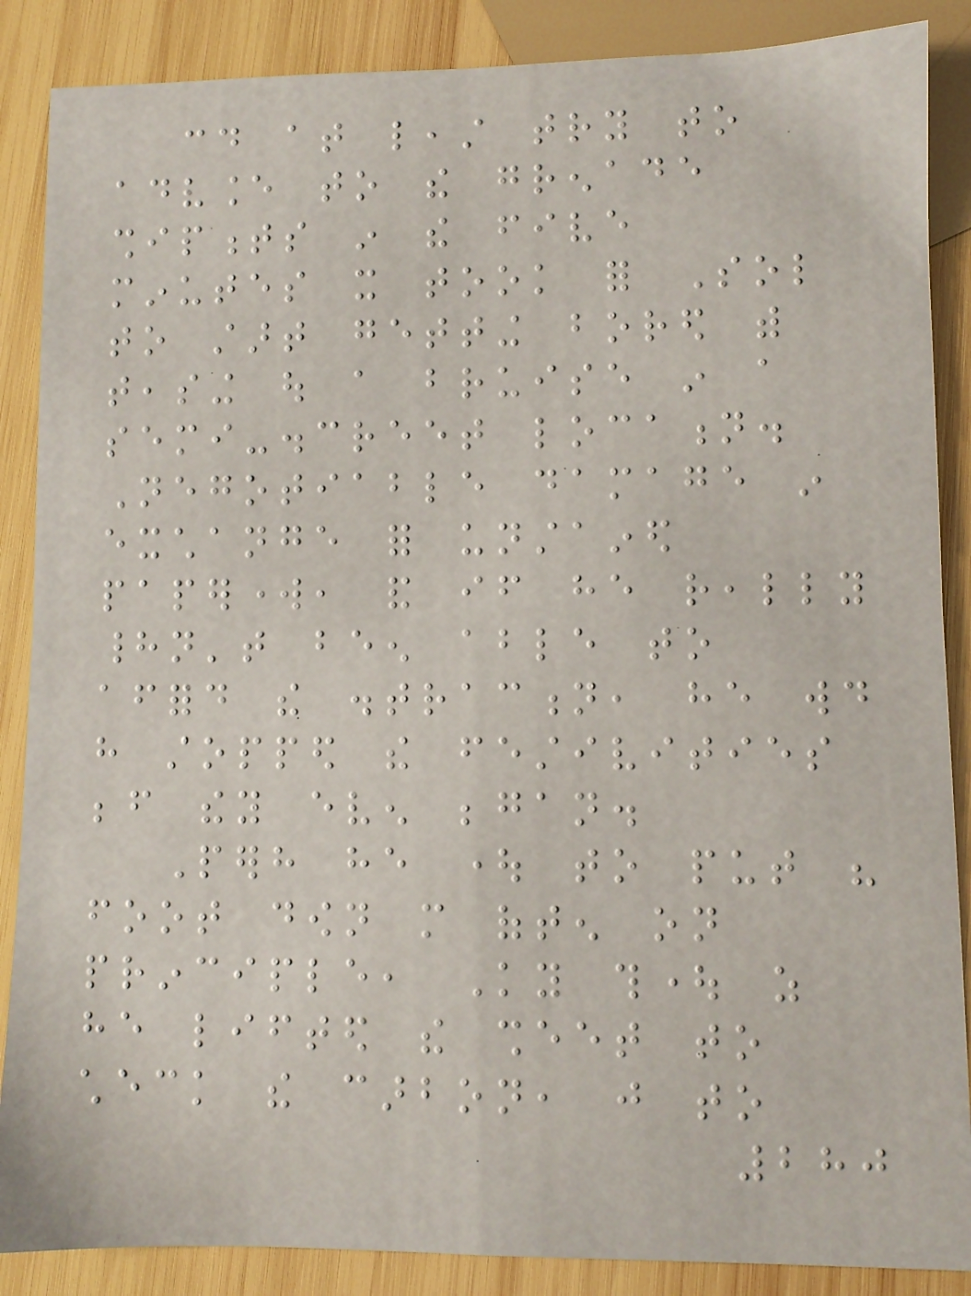could at least try to
advance to the grenade
shipments in the five
minutes it took for Sol
to start getting bored with
teasing out a bruise in a
semi-discreet location.
Negotiable damage in
exchange for unstained
paperwork, and if he really
hadn't been able to
afford the distraction, he would
have stopped the festivities
before they even began.
Perhaps he ought to put his
foot down more often on
principle, Ky thought as
he lifted the sheet to
check the carbon, just to
280
